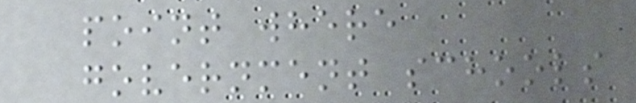point where
government schools
